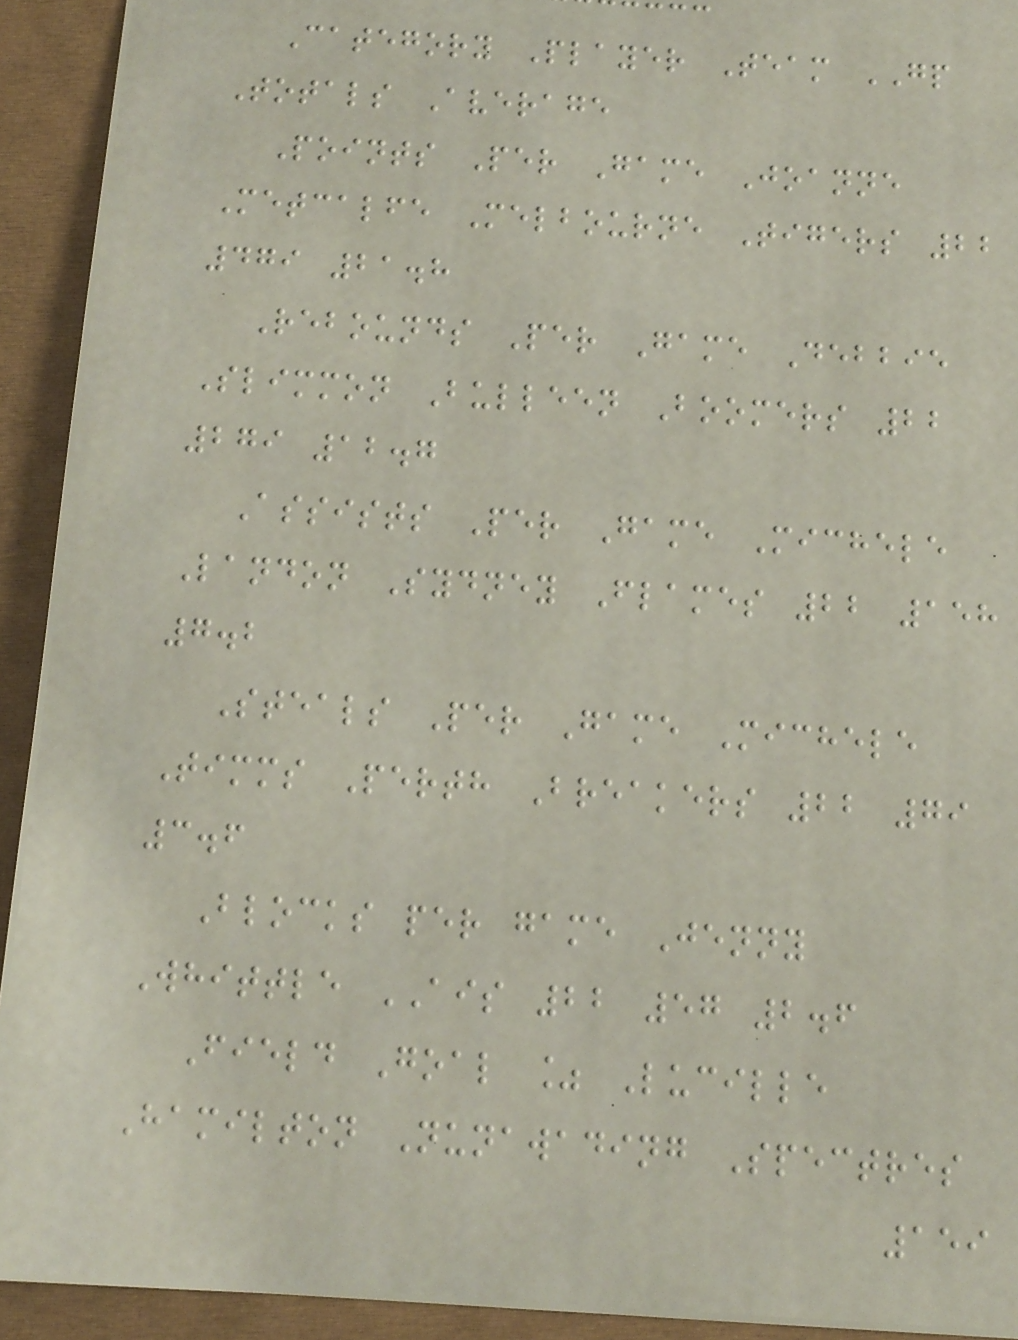Category Player Team GP
Totals Average
Points Per Game Joanne
Metcalfe Melbourne Tigers 22
479 21.8
Rebounds Per Game Debbie
Slimmon Bulleen Boomers 22
279 12.7
Assists Per Game Michele
Landon Sydney Flames 22 158
7.2
Steals Per Game Michele
Timms Perth Breakers 22 79
3.6
Blocks per game Jenny
Whittle AIS 22 57 2.6
Field Goal % Lucille
Hamilton Nunawading Spectres
159
